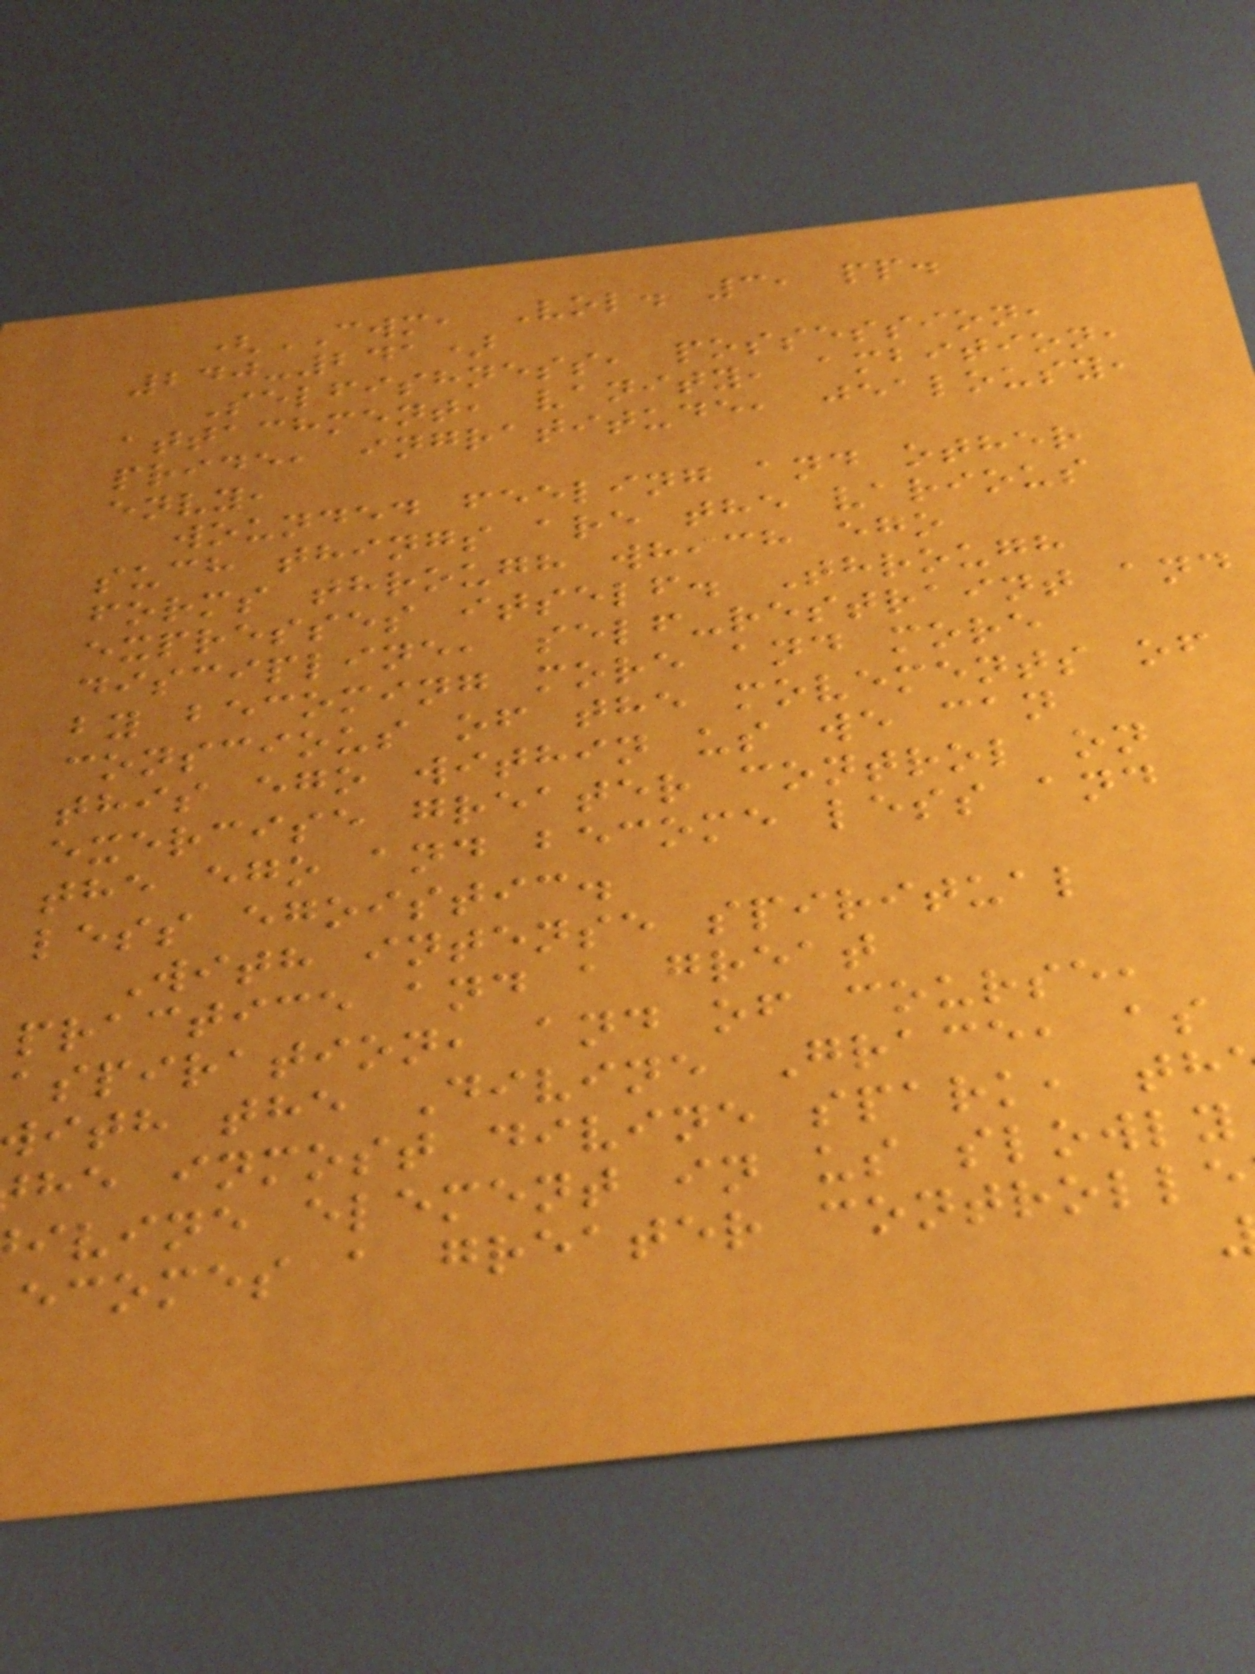(CWM, Vol. 3, pp.
240-241)
Selfishness, possession,
attachment, vanity, ambition,
pride, ingratitude, jealousy,
envy,
wounded feeling and other
such things are the various
forms through which ego
expresses itself. Through
discipline, self-restraint and
by becoming more and more
conscious of the movements of
this ego within us we can
exercise greater control on
the ego and become less and
less egoistic.
With intense spiritual
practice and a great
aspiration, and of course,
ith the Divine Grace, as
he inmost divine spark, th
ivine element in us slowly
ecomes a greater controlle
